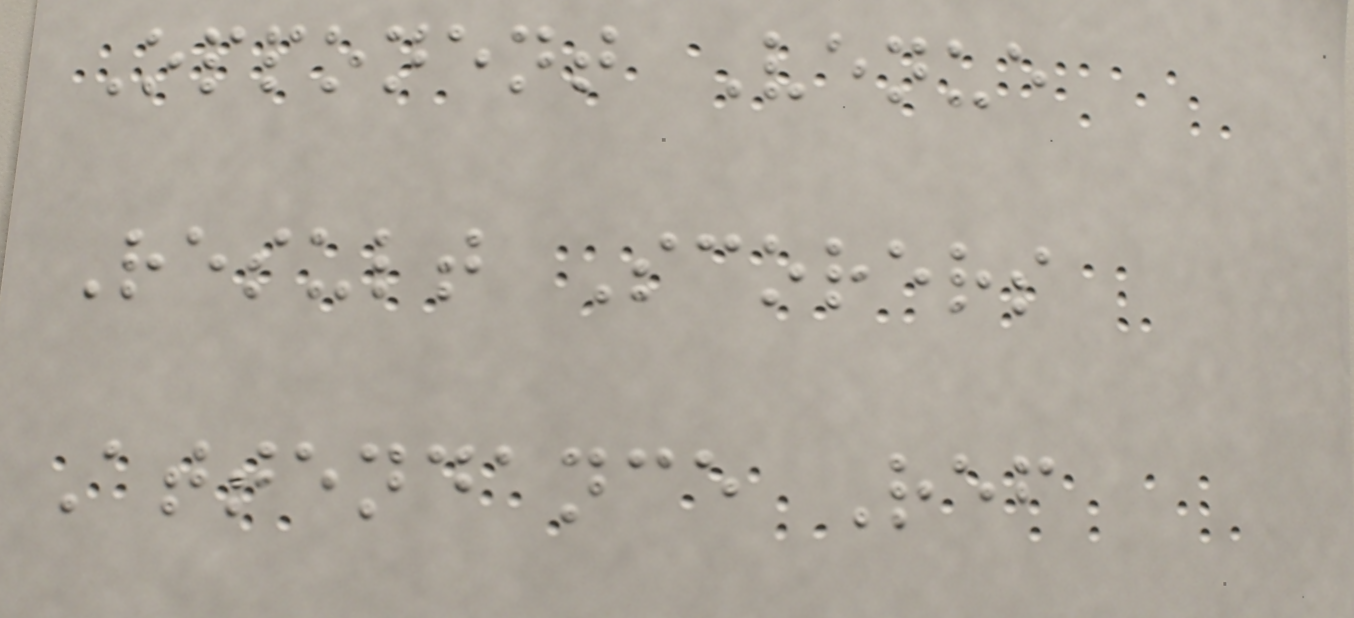Opponent Venue
Result Scorers
Attendance Ref
